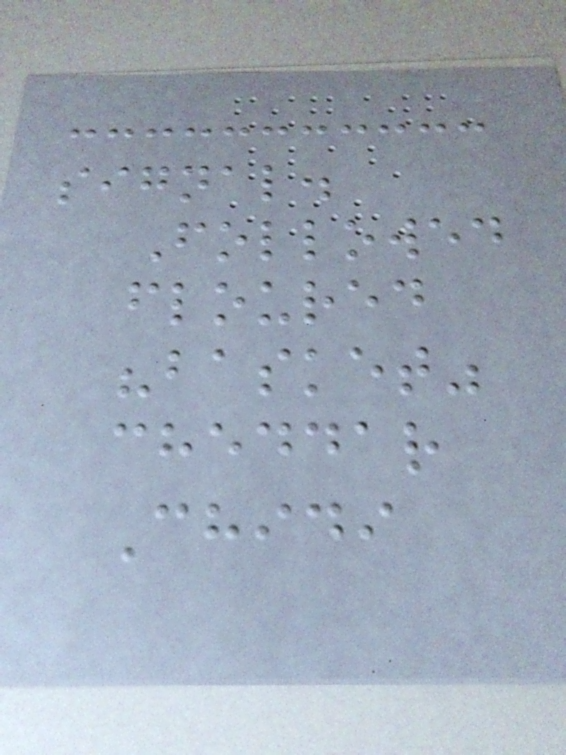signal.
Followed
floured
"basket"
cheddar
Chidi
